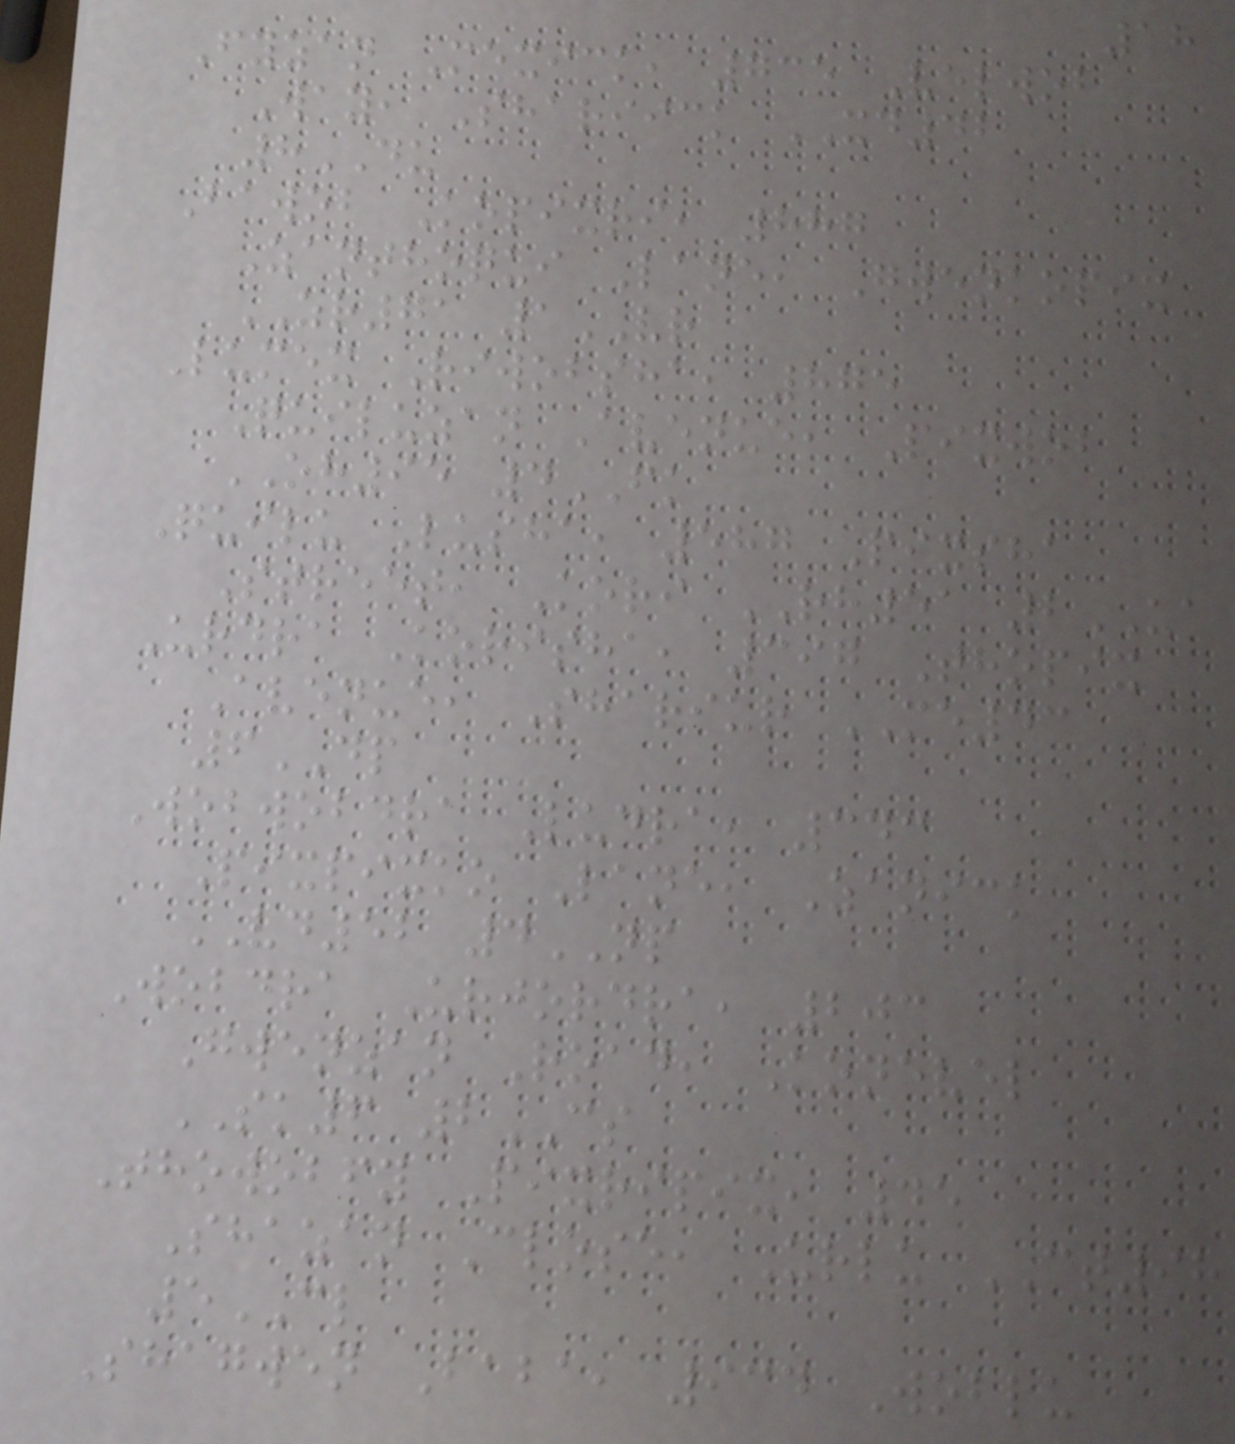18
Fyzan Mexick, 735 Velwob
Way, Shariick XD42
8DU
Bawob Kopixri, 887
Zanthoqui Lane, Gwenkopix
ZR71 1VR
Lumex Riwobsha, 875
Quiluzan Avenue, Pixwob
OH95 4FK
Quilu Lusha, 587 Pixsha
Street, Kori RH51 2UA
Urdra Korisha, 397 Thopix
Avenue, Shariur ME43
6DP
Wobwobdra Ludra, 343
Pixpixko Lane, Zanick
VD52 4NP
Wobdra Urjordra, 203
Gwenzan Road, Konevel
SK6 2CS
Thowobfy Pixripix, 45
Shazan Close, Urlu CT98
5CL
Shagwen Baba, 934 Woblu
